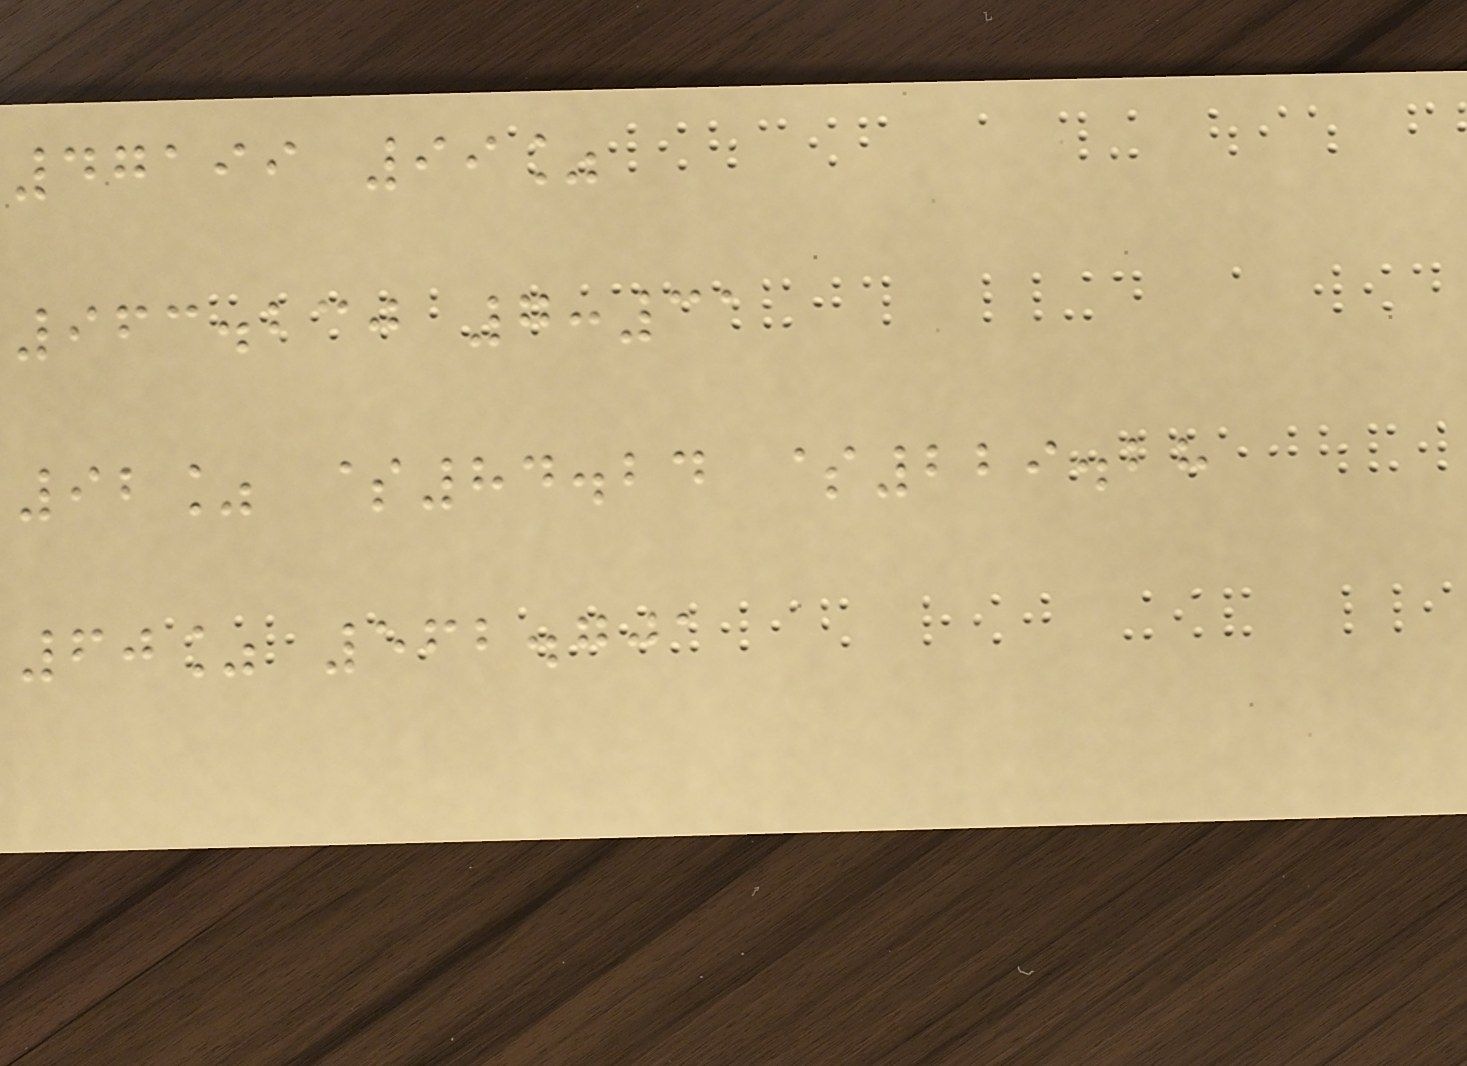47199 99%
963.230 7:31
92% $84.24 $229.28
60% 562.701
